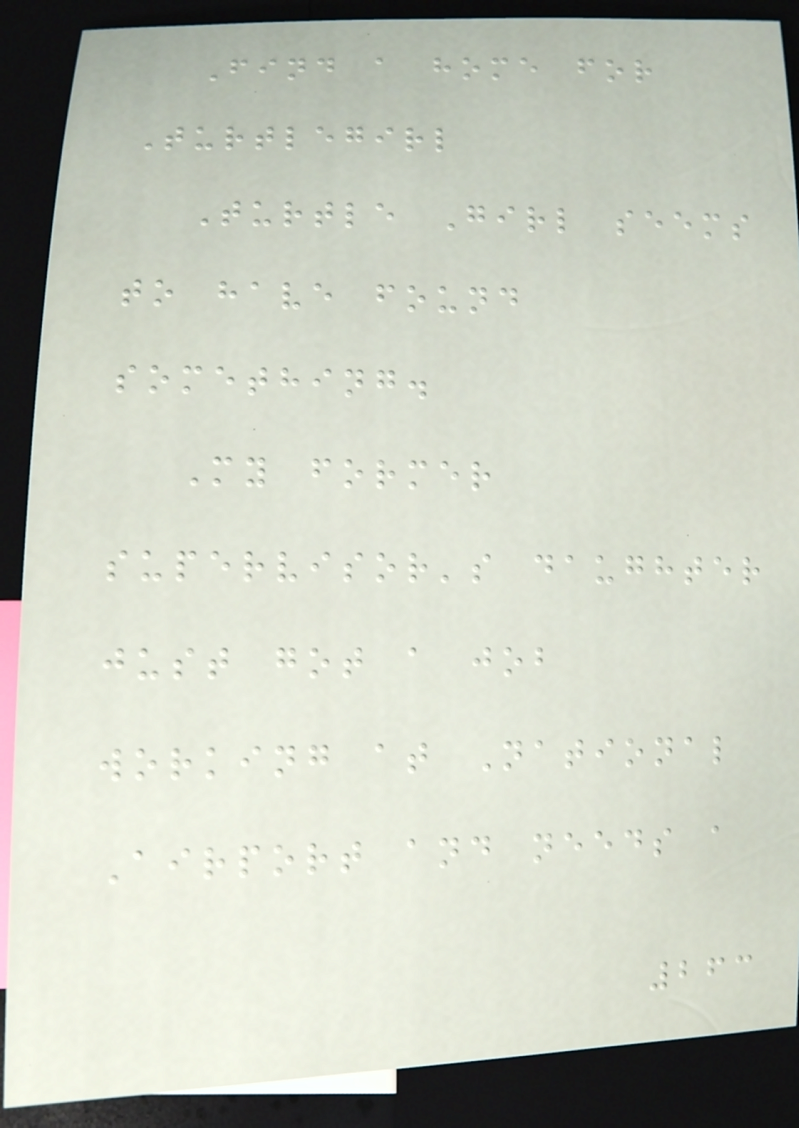Find a home for
Turtlegirl
Turtle Girl seems
to have found
something.
My former
supervisor's daughter
just got a job
working at National
Airport and needs a
263
